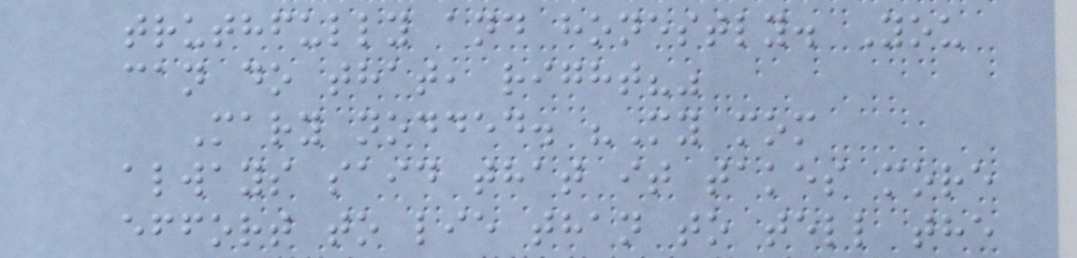truthfully and honestly. You
can do that, right?"
Mary nodded. "My mom
always said that it takes more
effort to lie than to tell the
